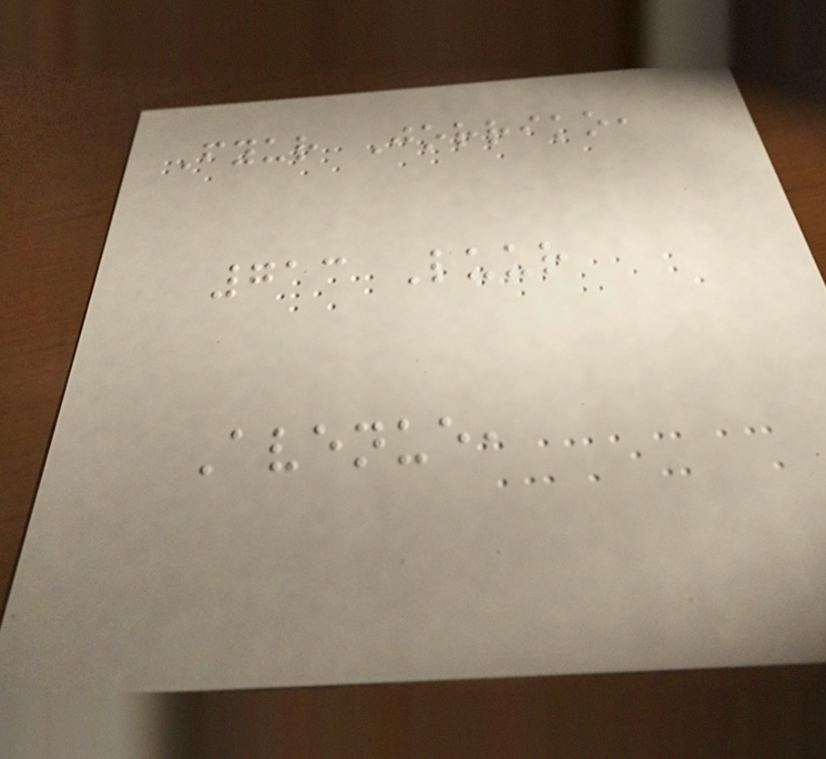Fyur Jorriko,
713 Luur
Avenue,
